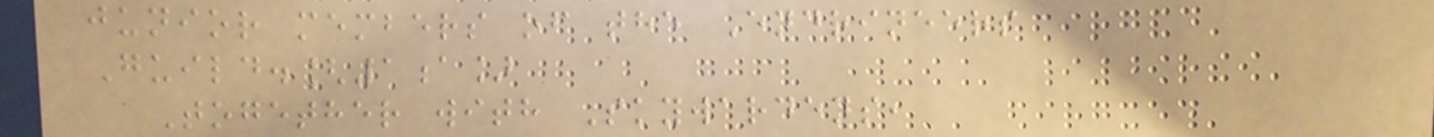junior members of the Endrineers
Guild.[1a]
Together with Skywardens,
